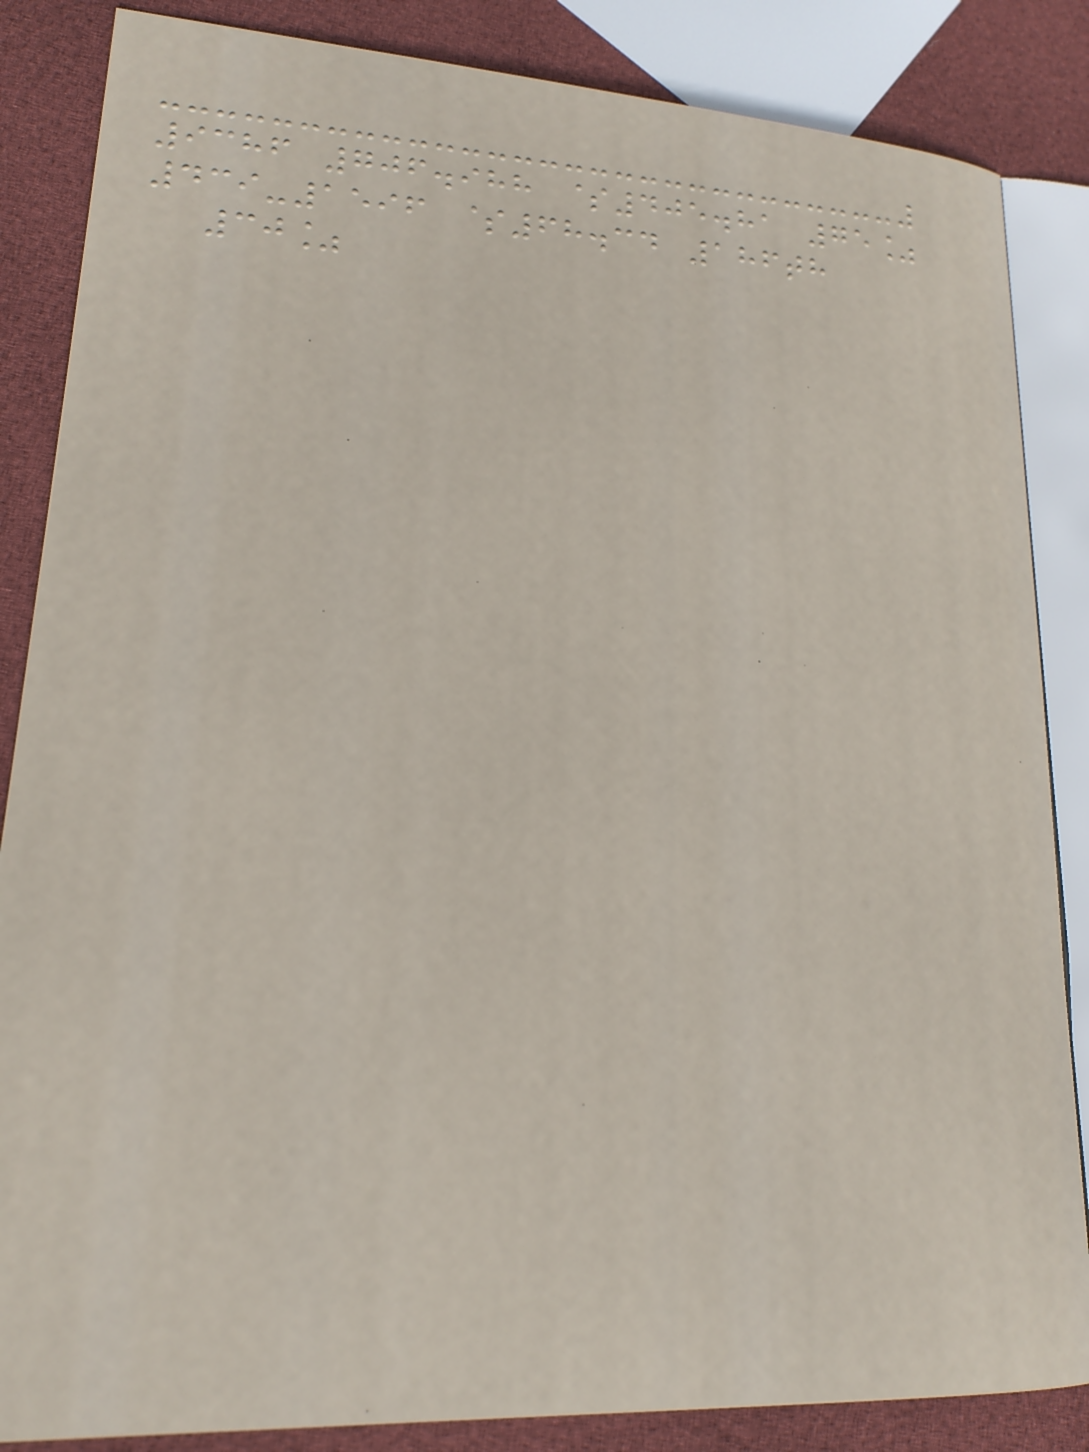9386 706.988 $405.81 75%
439-1596 $68.34 186th
30%
